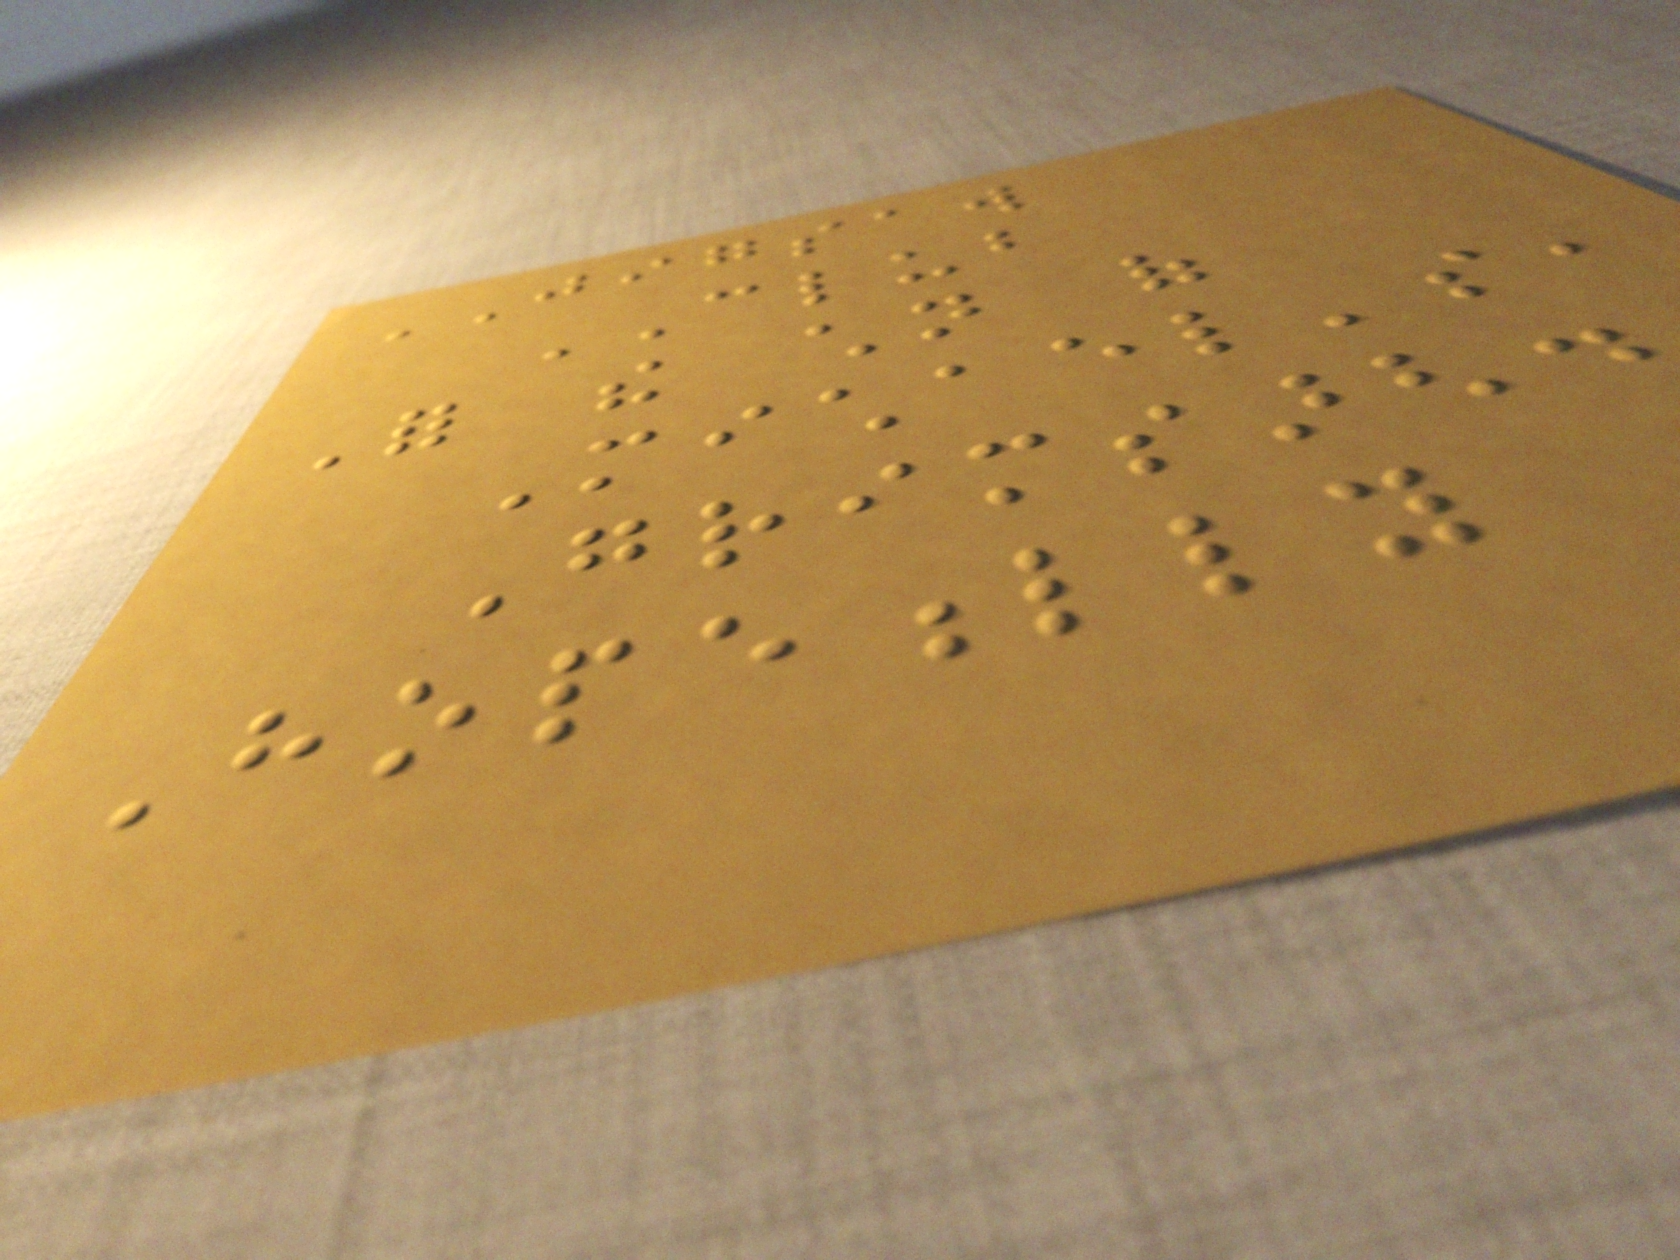JIGSAW
CLUB
For the children of
Michael's,
Grimsargh.
Hopefully
